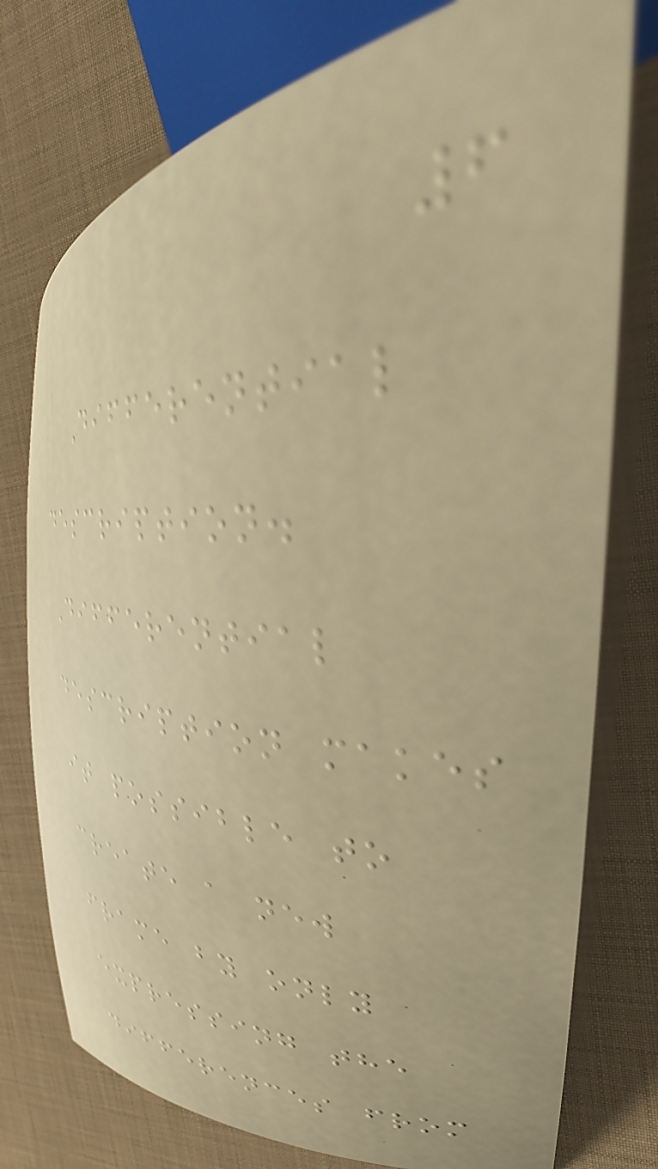6
Differential
description.
Differential
description makes
it possible to
create a new
frame by only
expressing the
differences from
